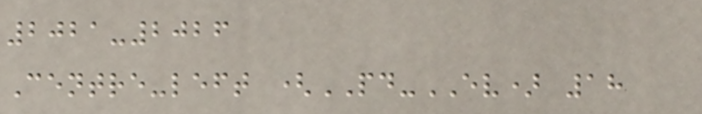2021-2026
Centre-left (PD-EV) 18
